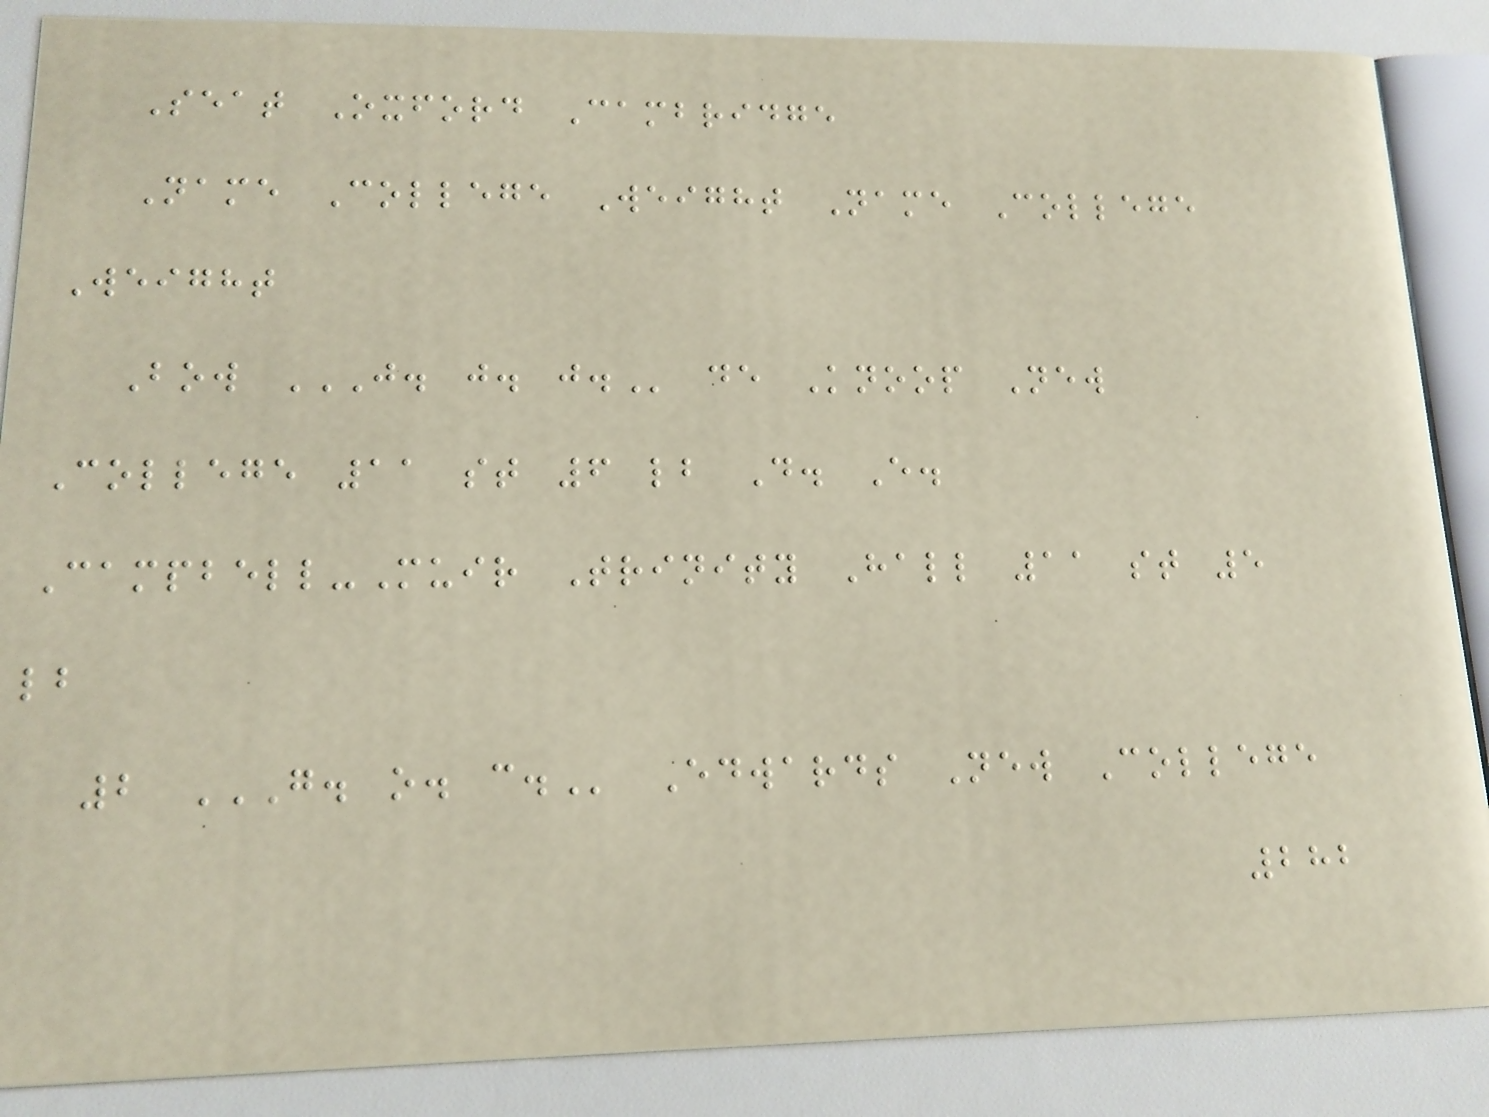Seat Oxford Cambridge
Name College Weight Name College
Weight
Bow J. J. J. de Knoop New
College 11 st 6 lb D. E.
Campbell-Muir Trinity Hall 11 st 5
lb
2 G. O. C. Edwards New College
282
